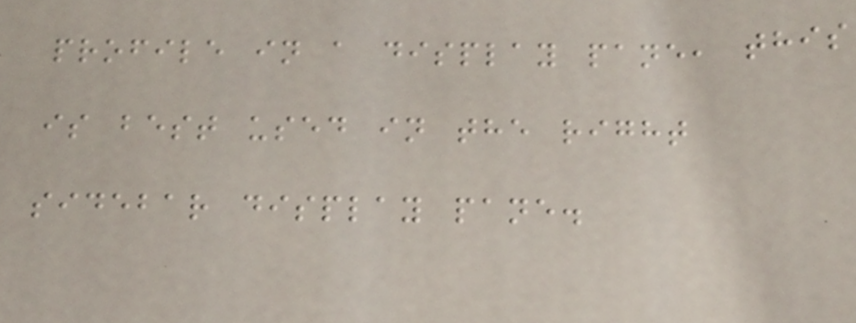profile in a display pane, this
is best used in the right
sidebar display pane.
